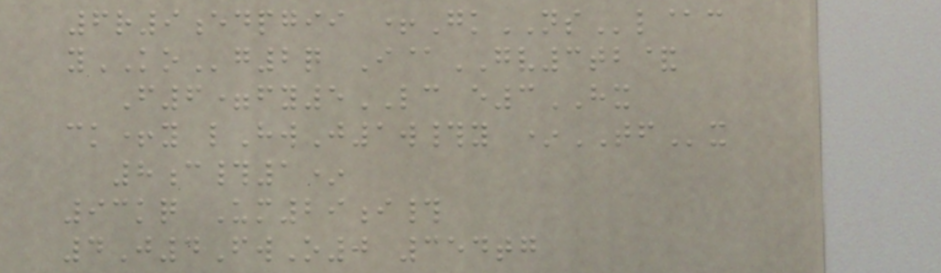6r9edpgii +GkNSl@c
yKOg2q I@GV3tb&
F6=fy5LC e3HX
ck+y lHwJ1w#y *TFx
8c#1*
93kq Um29i#
4J4FwO0 354tg
